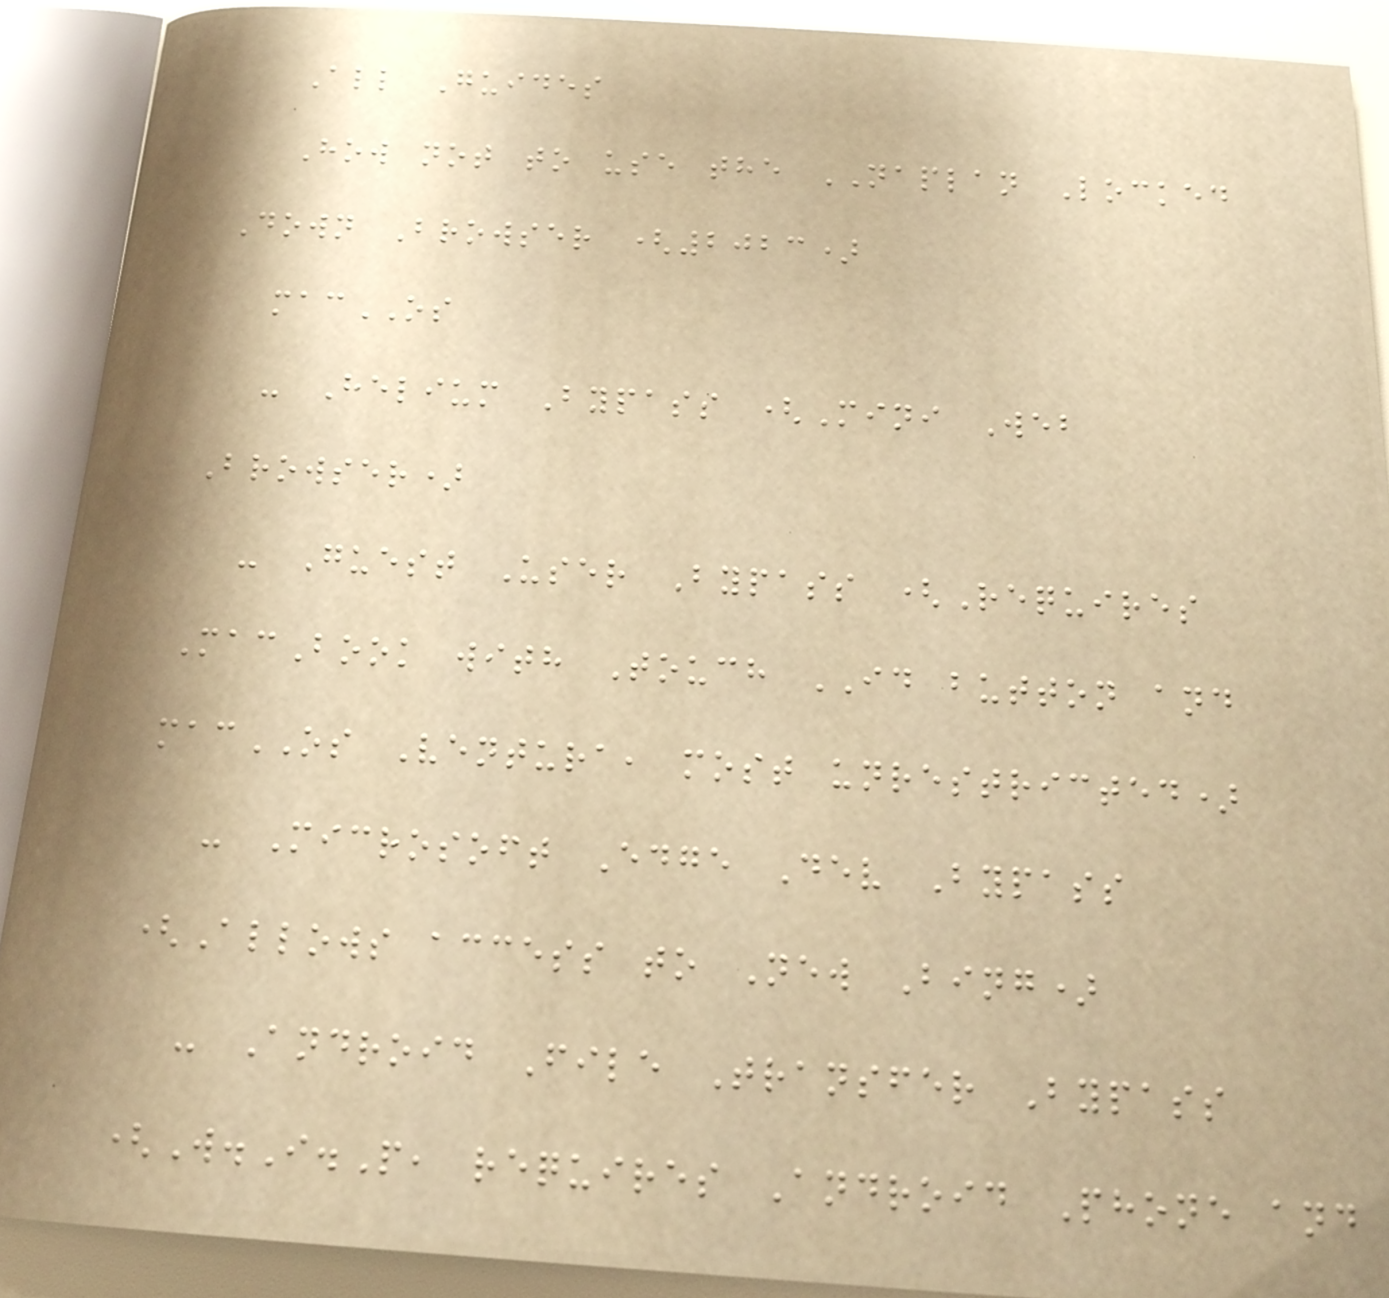All Guides
How not to use the NAPLAN Locked
Down Browser (2023)
macOS
- Helium Bypass (Mini Web
Browser)
- Guest User Bypass (Requires
MacBook with Touch ID button and
macOS Ventura, most unrestricted)
- Microsoft Edge Dev Bypass
(Allows access to New Bing)
- Android File Transfer Bypass
(W.I.P, requires Android Phone and
